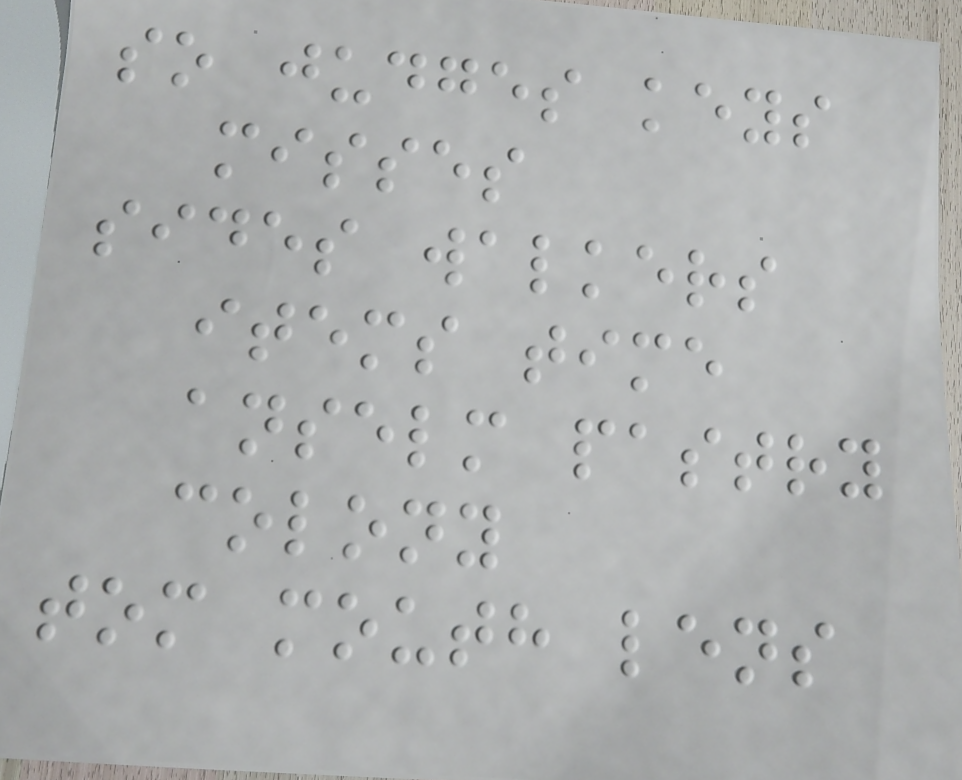so judges keys
misses
sides walkers
items time
anselm pastry
colony
tom mouth lens
